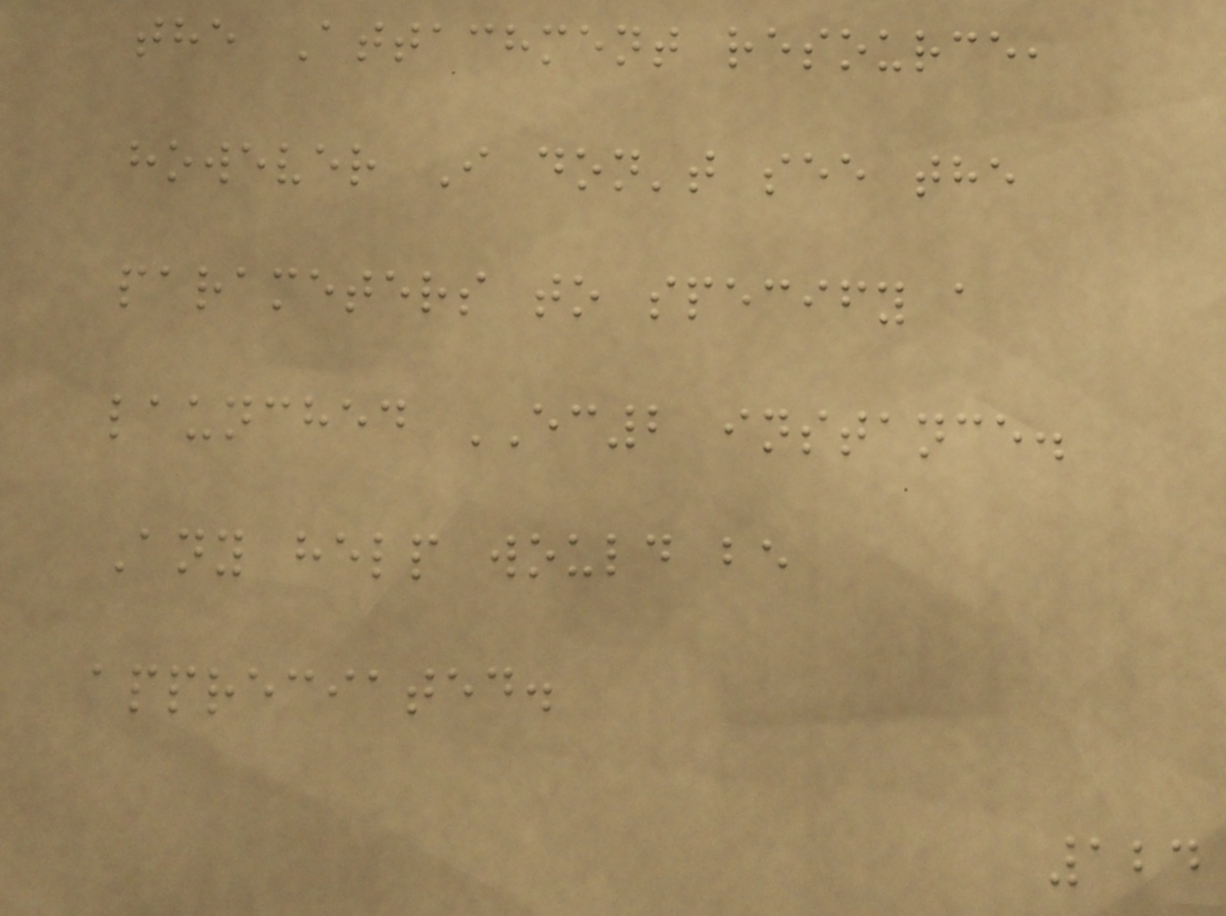the Attachment resource,
however I don't see the
parameters to specify a
launched EC2 instance.
Any help would be
appreciated.
124
